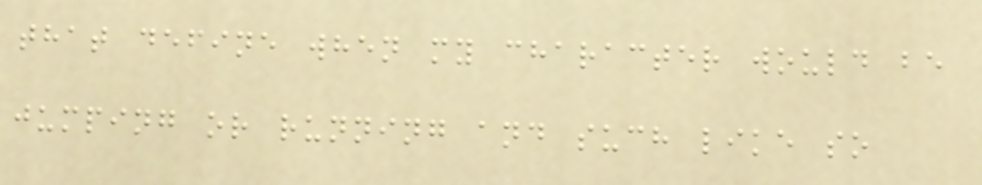that define when my character would be
jumping or running and such like so
